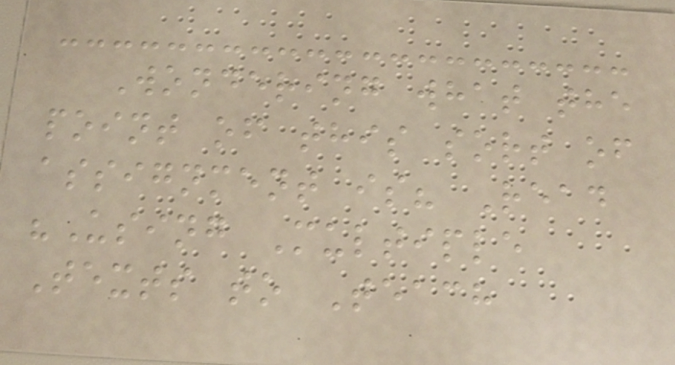Wondering what the
point of this sort of
assignment is? Read
"Using Multiple
Texts to Teach
